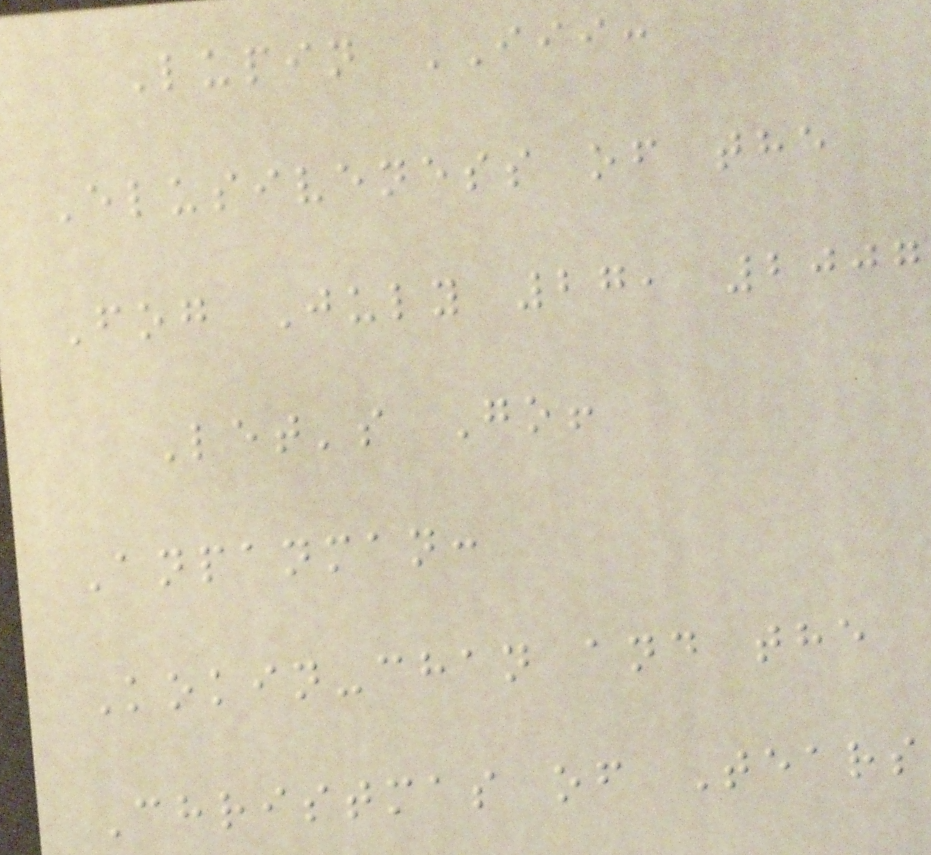Lupin III:
Elusiveness of the
Fog July 27, 2007
Let's Go!
Anpanman:
Kokin-chan and the
Christmas of Tears
